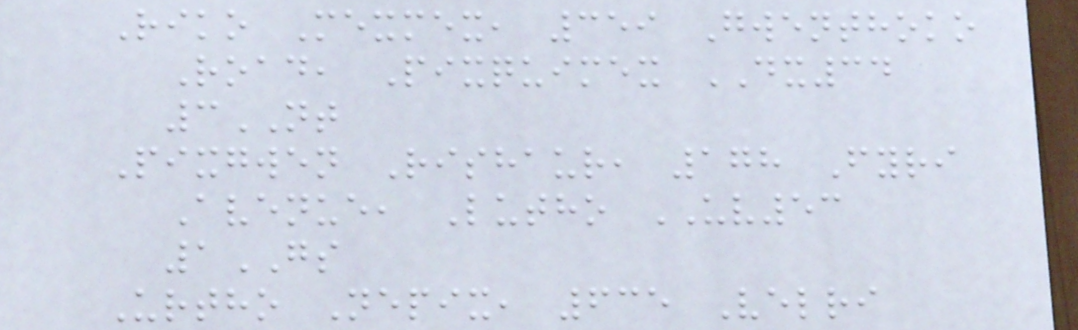Riko Mexmex, 359 Gwenthoko
Road, Pixquimex DX34
3NT
Pixgwen Rishaur, 178 Fyri
Avenue, Lutho UV53
1GS
Urtho Nepix, 635 Velri
